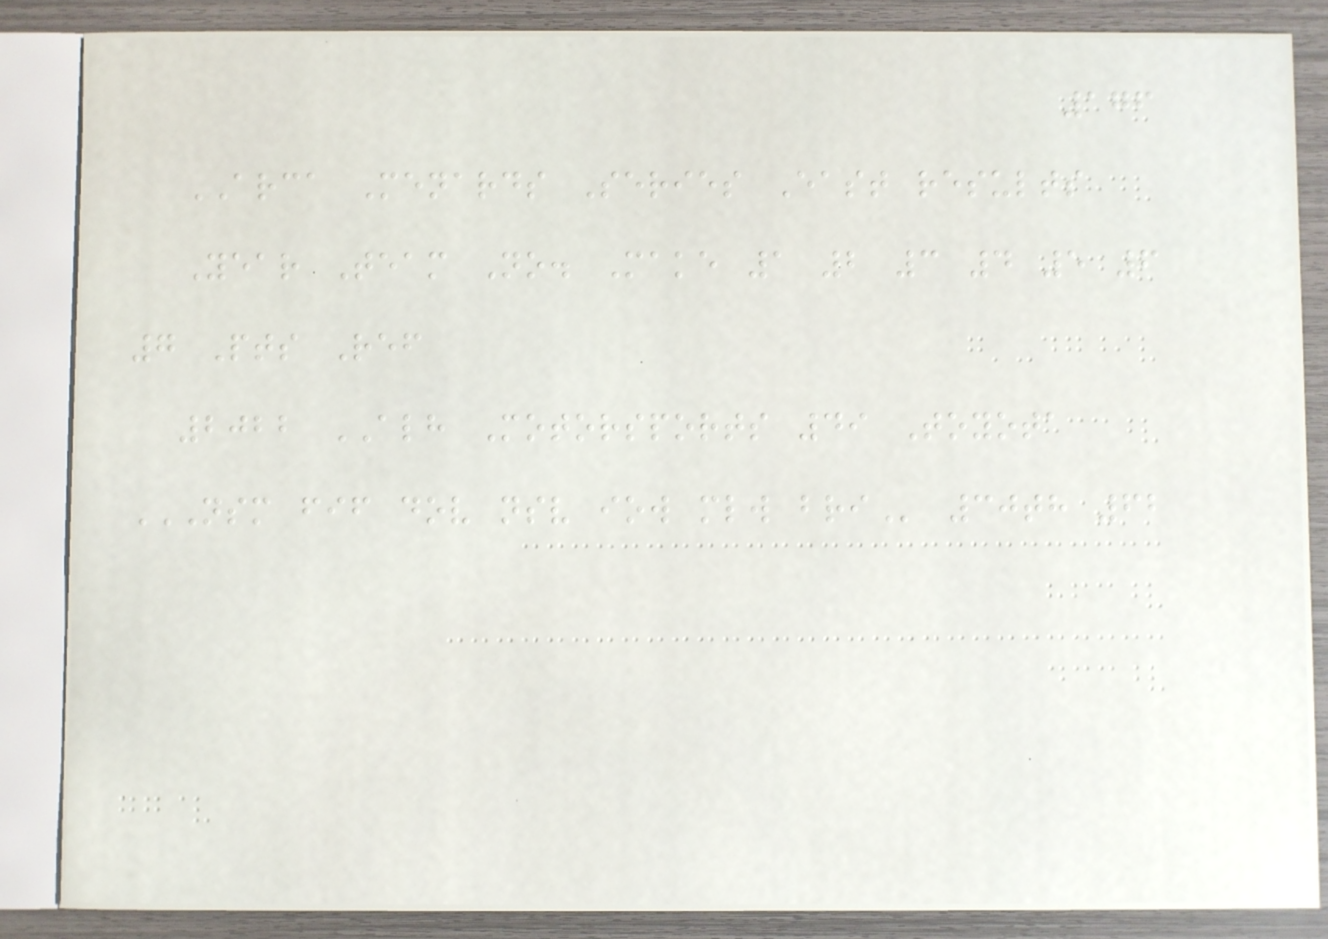176
ARCA Menards Series East results
Year Team No. Make 1 2 3 4 5 6
7 Pts Ref
2022 ALH Motorsports 49 Toyota
NSM FIF DOV NSV IOW MLW BRI 30th 62
